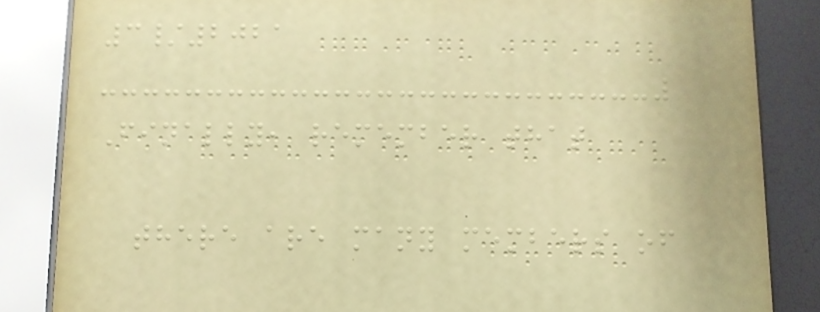3/2021
Finally, remember that
there are many members of
